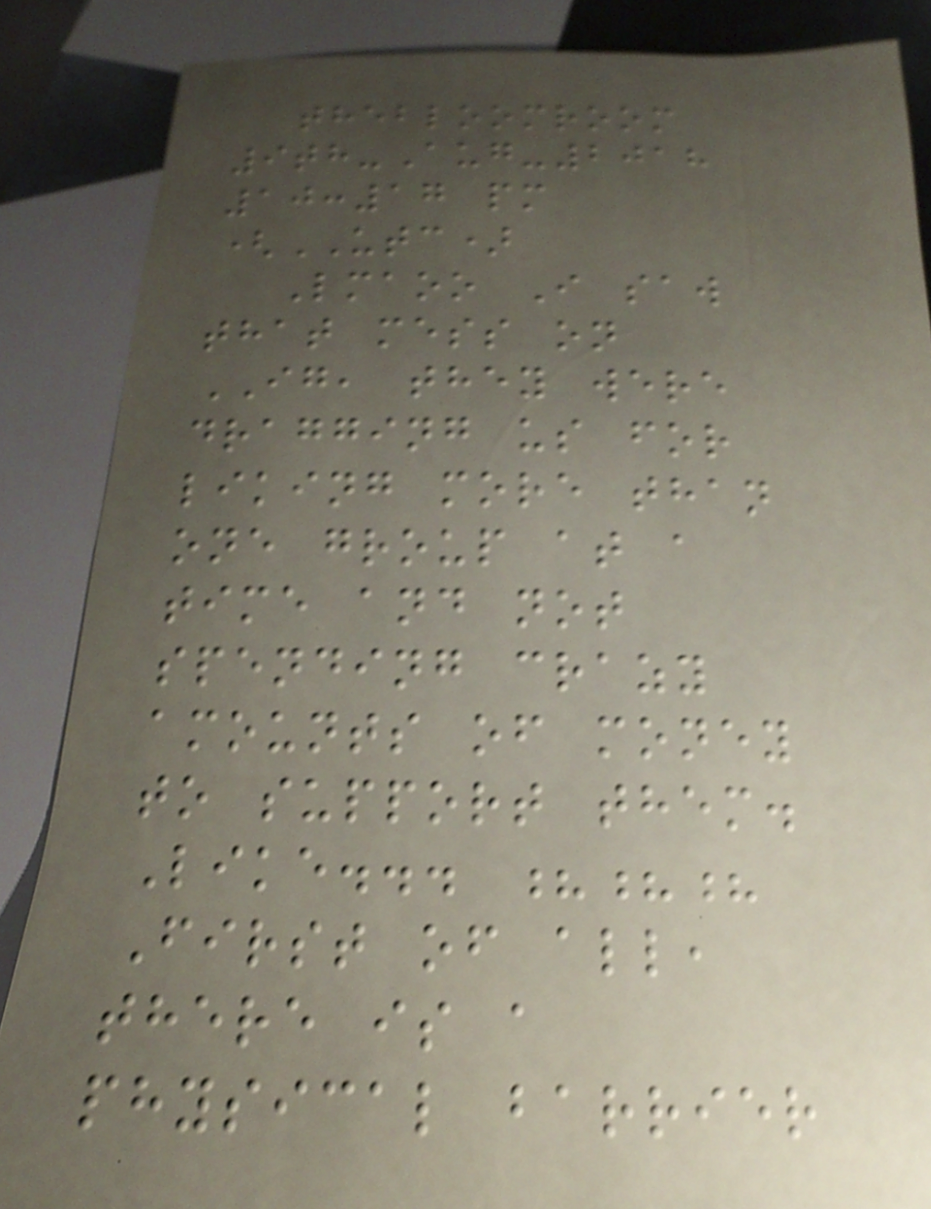thebloomroom
9th-Aug-2018
10:17 pm
(UTC)
Lmaoo I saw
that mess on
IG, they were
dragging us for
liking more than
one group at a
time and not
spending crazy
amounts of money
to support them.
Like... ???
First of all,
there is a
physical barrier
